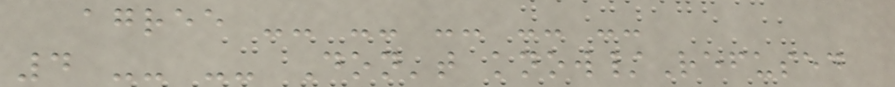agree -- -- -- -- --
4 -- -- Don't know/Refused
